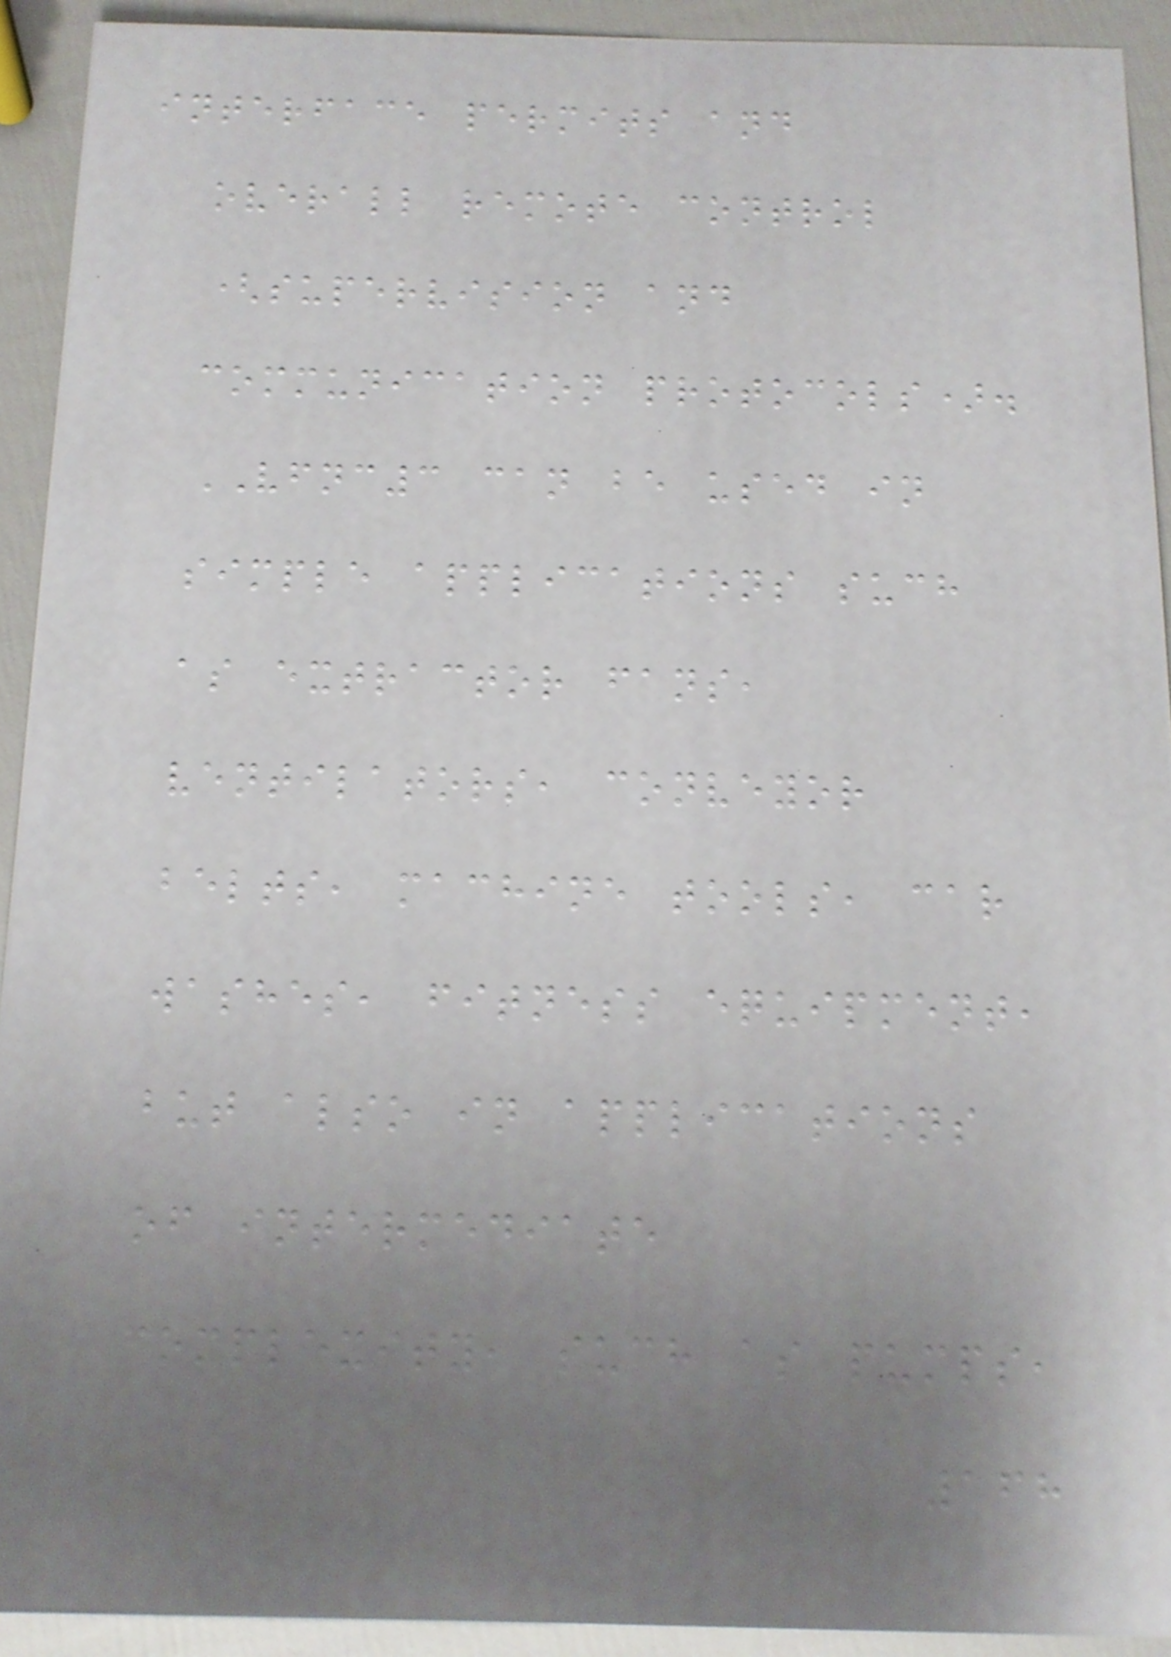interface permits and
overall remote control
(supervision and
communication protocols).
VFNC3 can be used in
simple applications such
as extractor fans,
ventilators, conveyor
belts, machine tools, car
washes, fitness equipment,
but also in applications
of intermediate
complexity, such as pumps,
168
